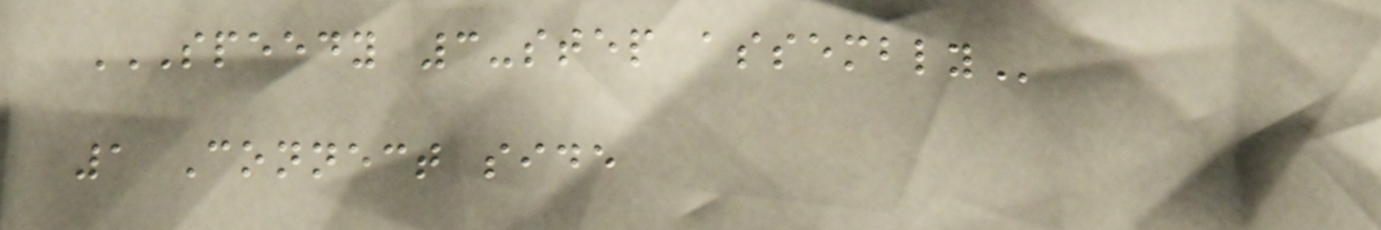SPEEDY 3-STEP ASSEMBLY
1 Connect side
